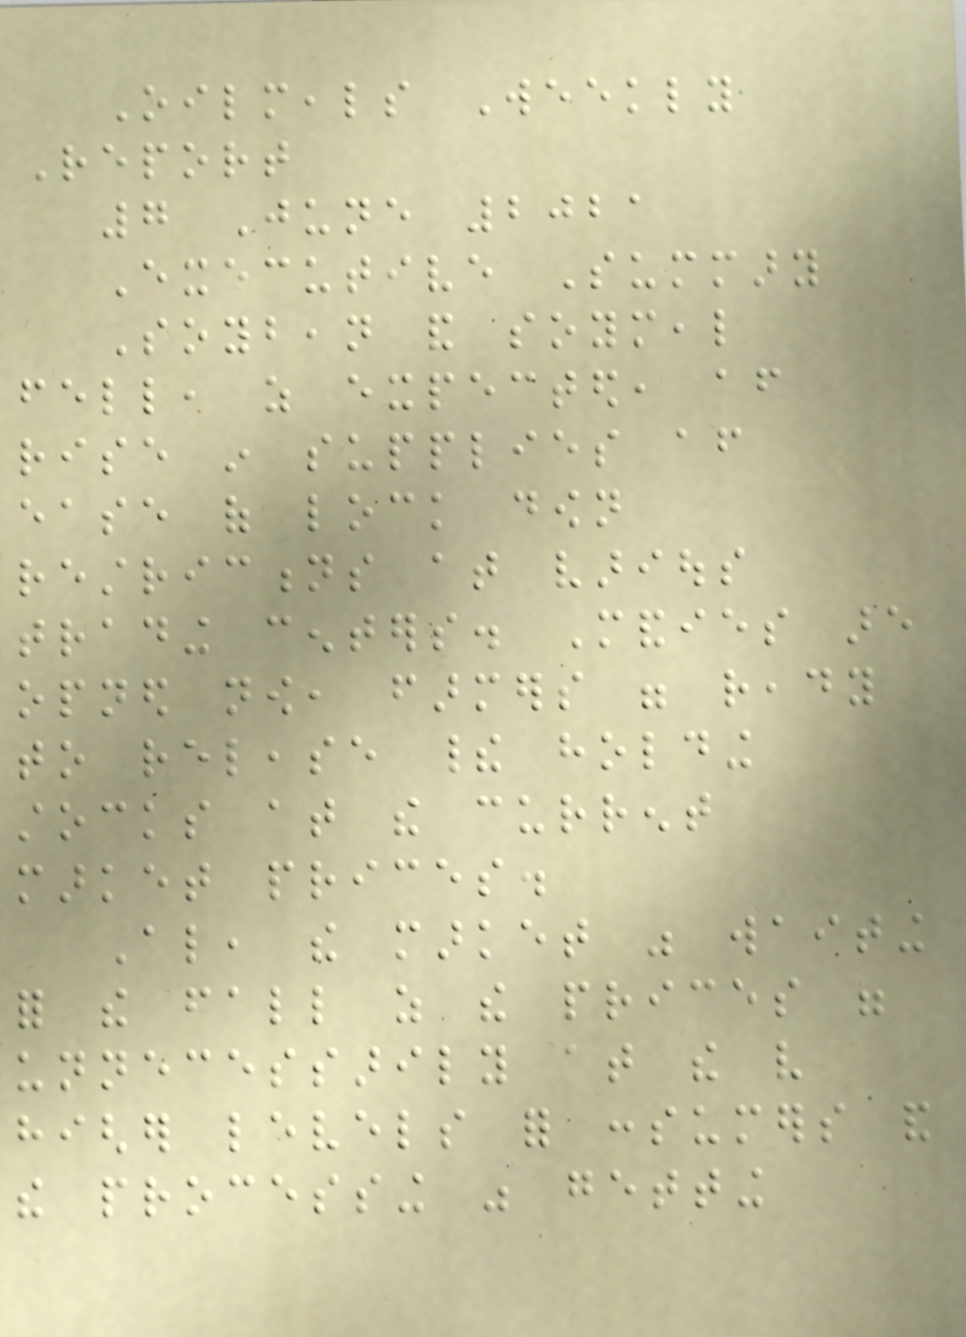Oilmeals Weekly
Report
7 June 2021
Executive Summary
Soybean and soymeal
fell, as expected, after
rise in supplies after
ease of lock down
restrictions at various
trading centers. Mandies are
opned now, farmers were ready
to release their holding
stocks at the current
market prices.
Also, the market was waiting
for the fall as the prices were
unnecessarily at the very
higher levels for consumers and
the processing was getting
